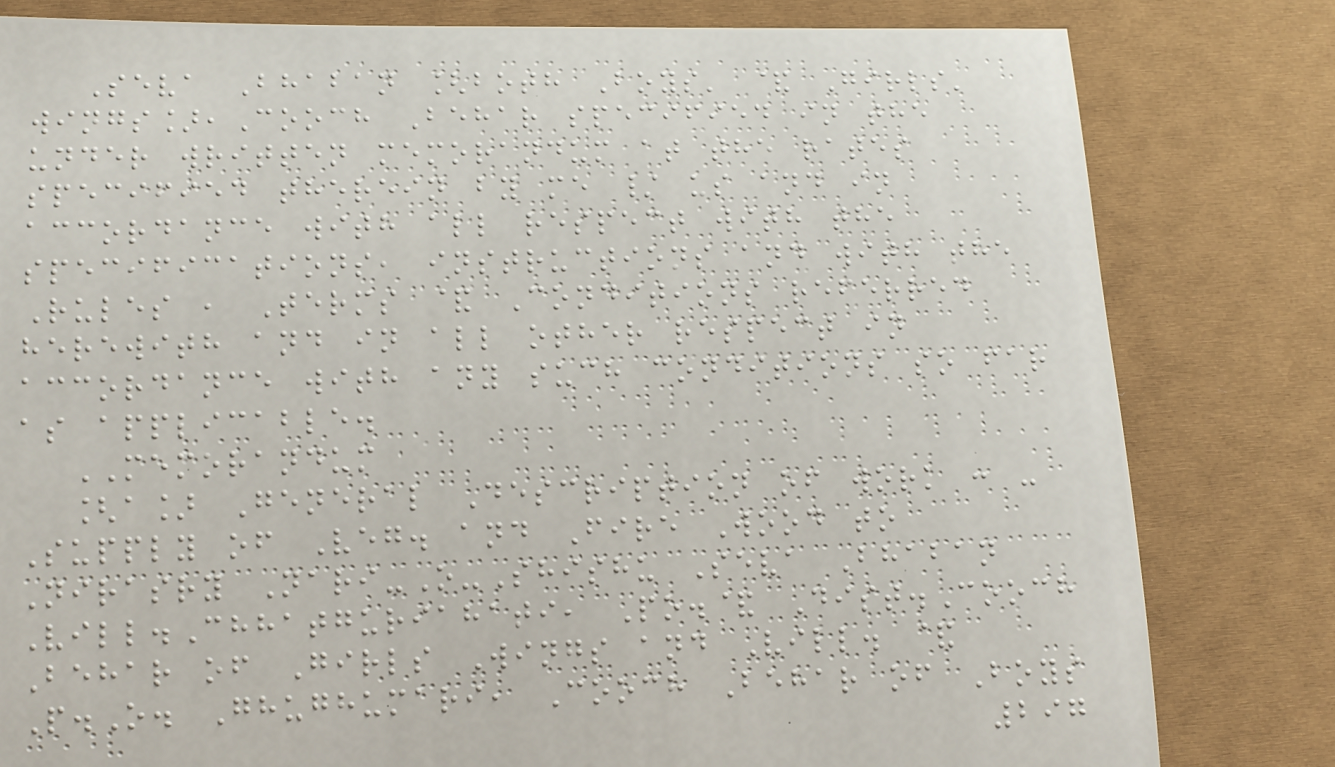Seva Bhaban [both Boys' & Girls'
wings],Cooch Behar specified in the
under written memorandum at the rates
specified therein by me / us and in
accordance with all respect with the
specifications, instructions and with the
Rules , Terms & Conditions referred
herewith and in all other respect in
accordance with any such conditions so far
as applicable.
MEMORANDUM
[a] General Description of work : -
Supply of Veg. and Fire Wood to
Nirasry Nari-O-Shishu Seva Bhaban
Vill.Chhatguriahati, Po.& Dist.Cooch
Behar of Girls Wings and Vill. &
P.O. Ghughumari, Cooch Behar of Boys
297
